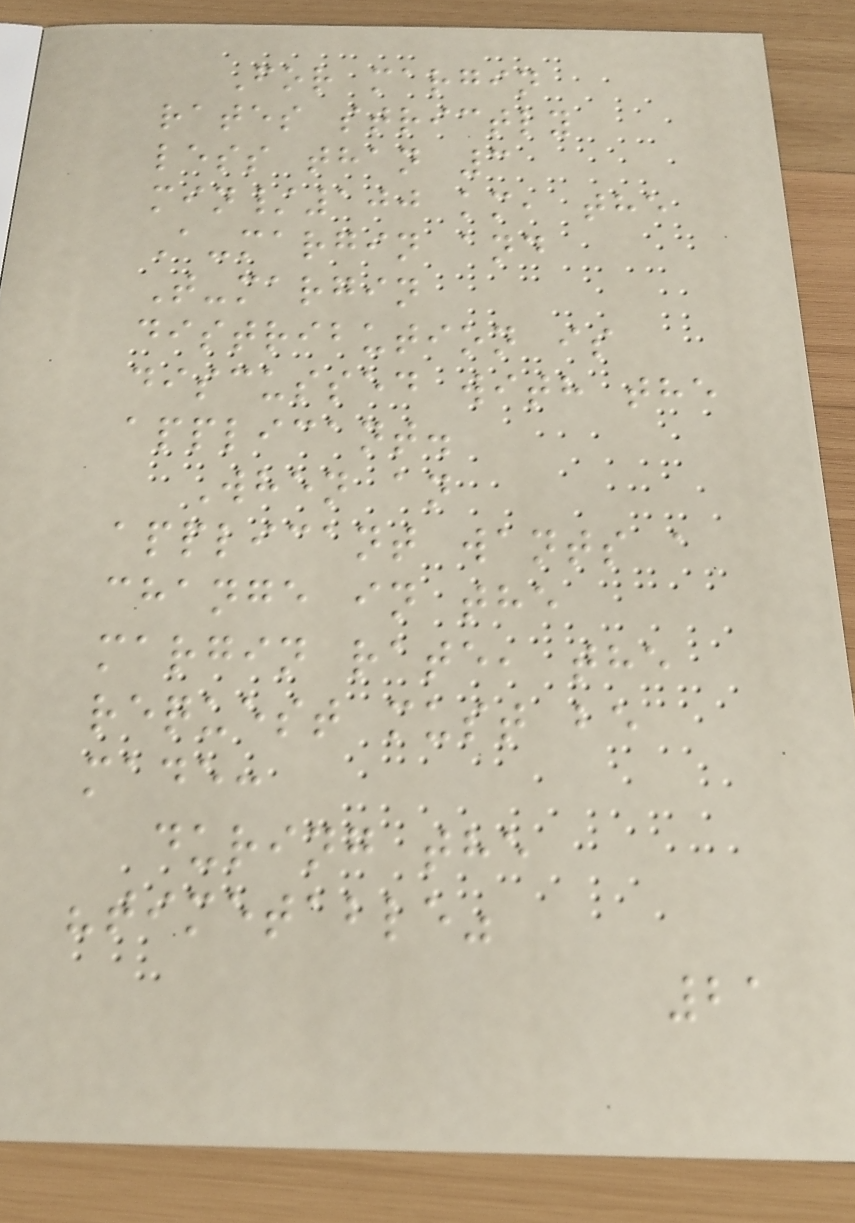For margin
rates strictly
less than 3
min/100 km, the
A-margin and
T-margin
distribution is
discussed with the
applicant.
When an
applicant wants a
change in the
margin rate, the
request must be
made:
during the
"timetable"
21
